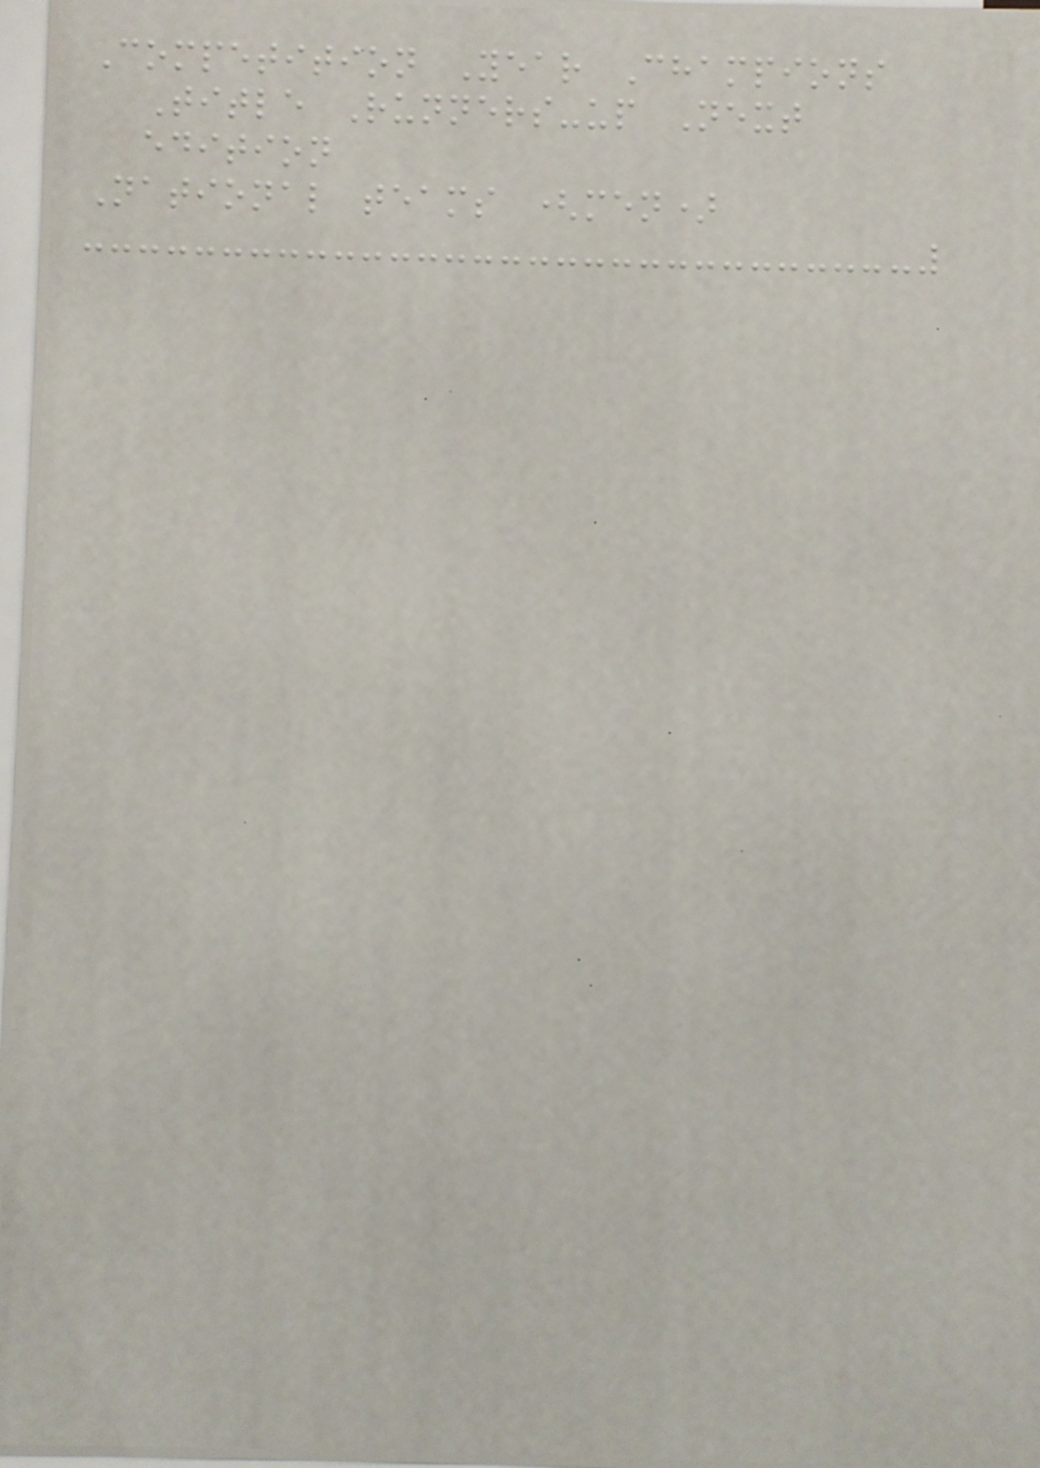Competition Year Champions
Title Runners-up Next
edition
National teams (men)
